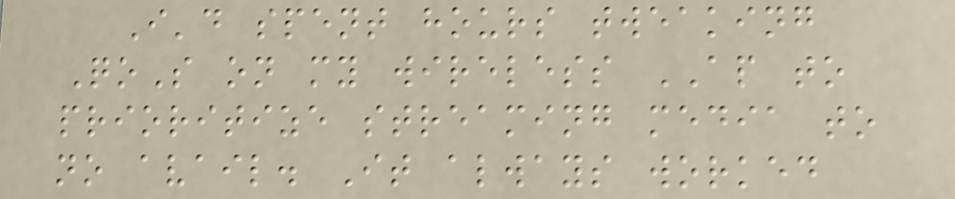I'd spent hours tweaking
QoS on my wireless AP to
prioritize streaming media to
no avail. It always worked
